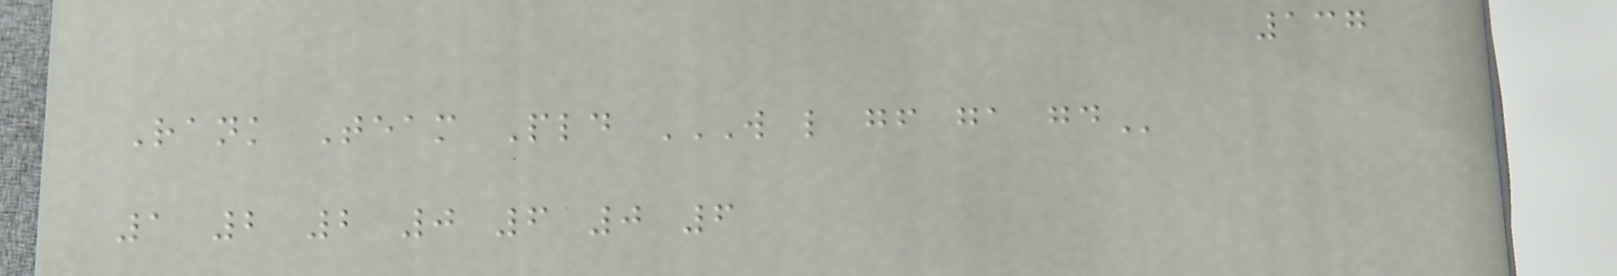137
Rank Team Pld W L GF GA GD
1 2 2 0 6 0 6
